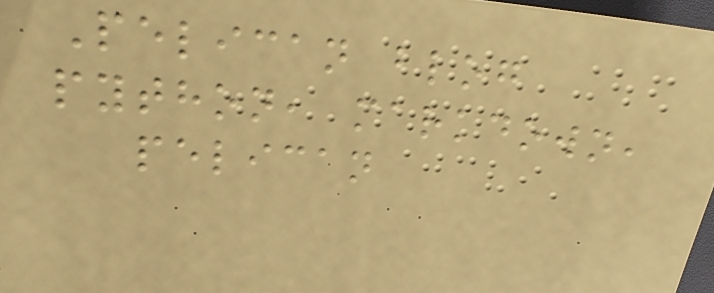Pelican blog
python, markdown,
pelican
